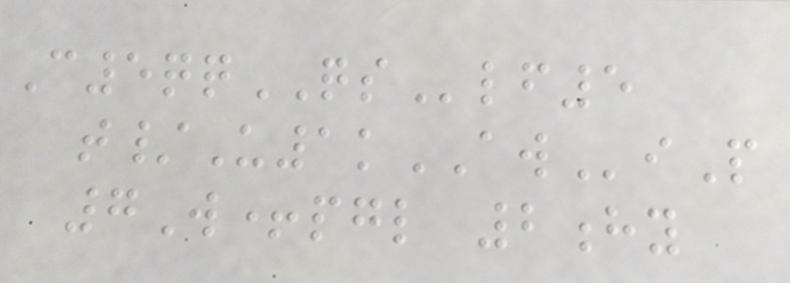C5qqQSlf5
t/U1kAWiP
7W+pgl 2hy
